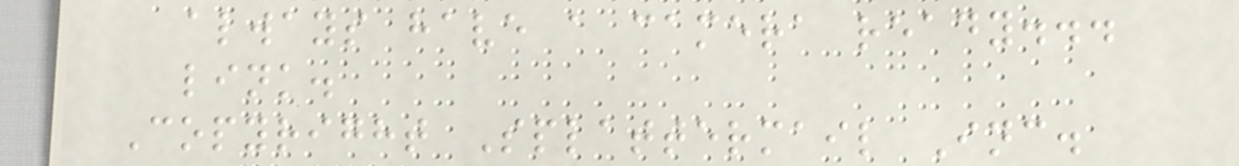always have a camera ready...
link.
Copyright Splattermail Inc.
